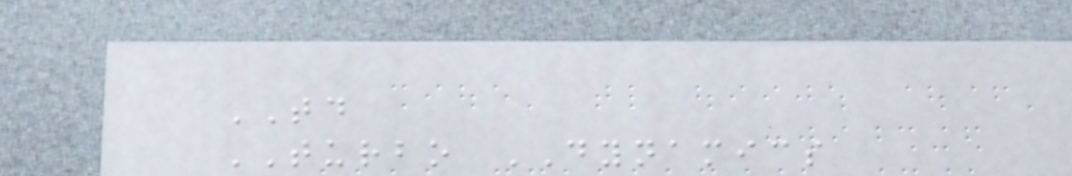TD
TURBO DYNAMICS
